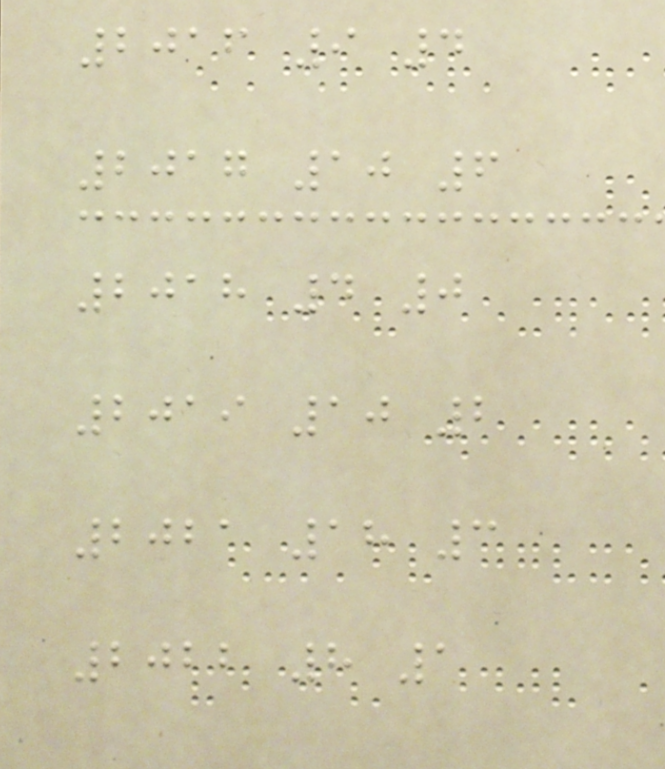2016 9 4
2017 10 6
2018 4 0
2019 10 2
2021 18 3
2022 8 1
